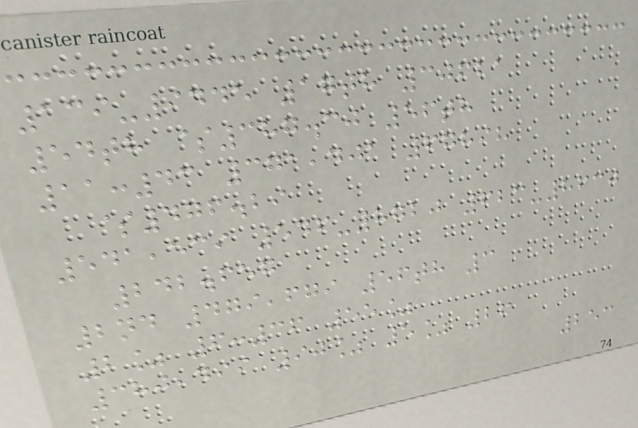139-9445 17th 30621
54th $387.30 56th
11:43 371,401 67898
$476.29
541,539 546-8720 623-8630
242.657
2nd 479,679 56th 3
2% 6:36 55%
380,499 90% 5% 26
253
